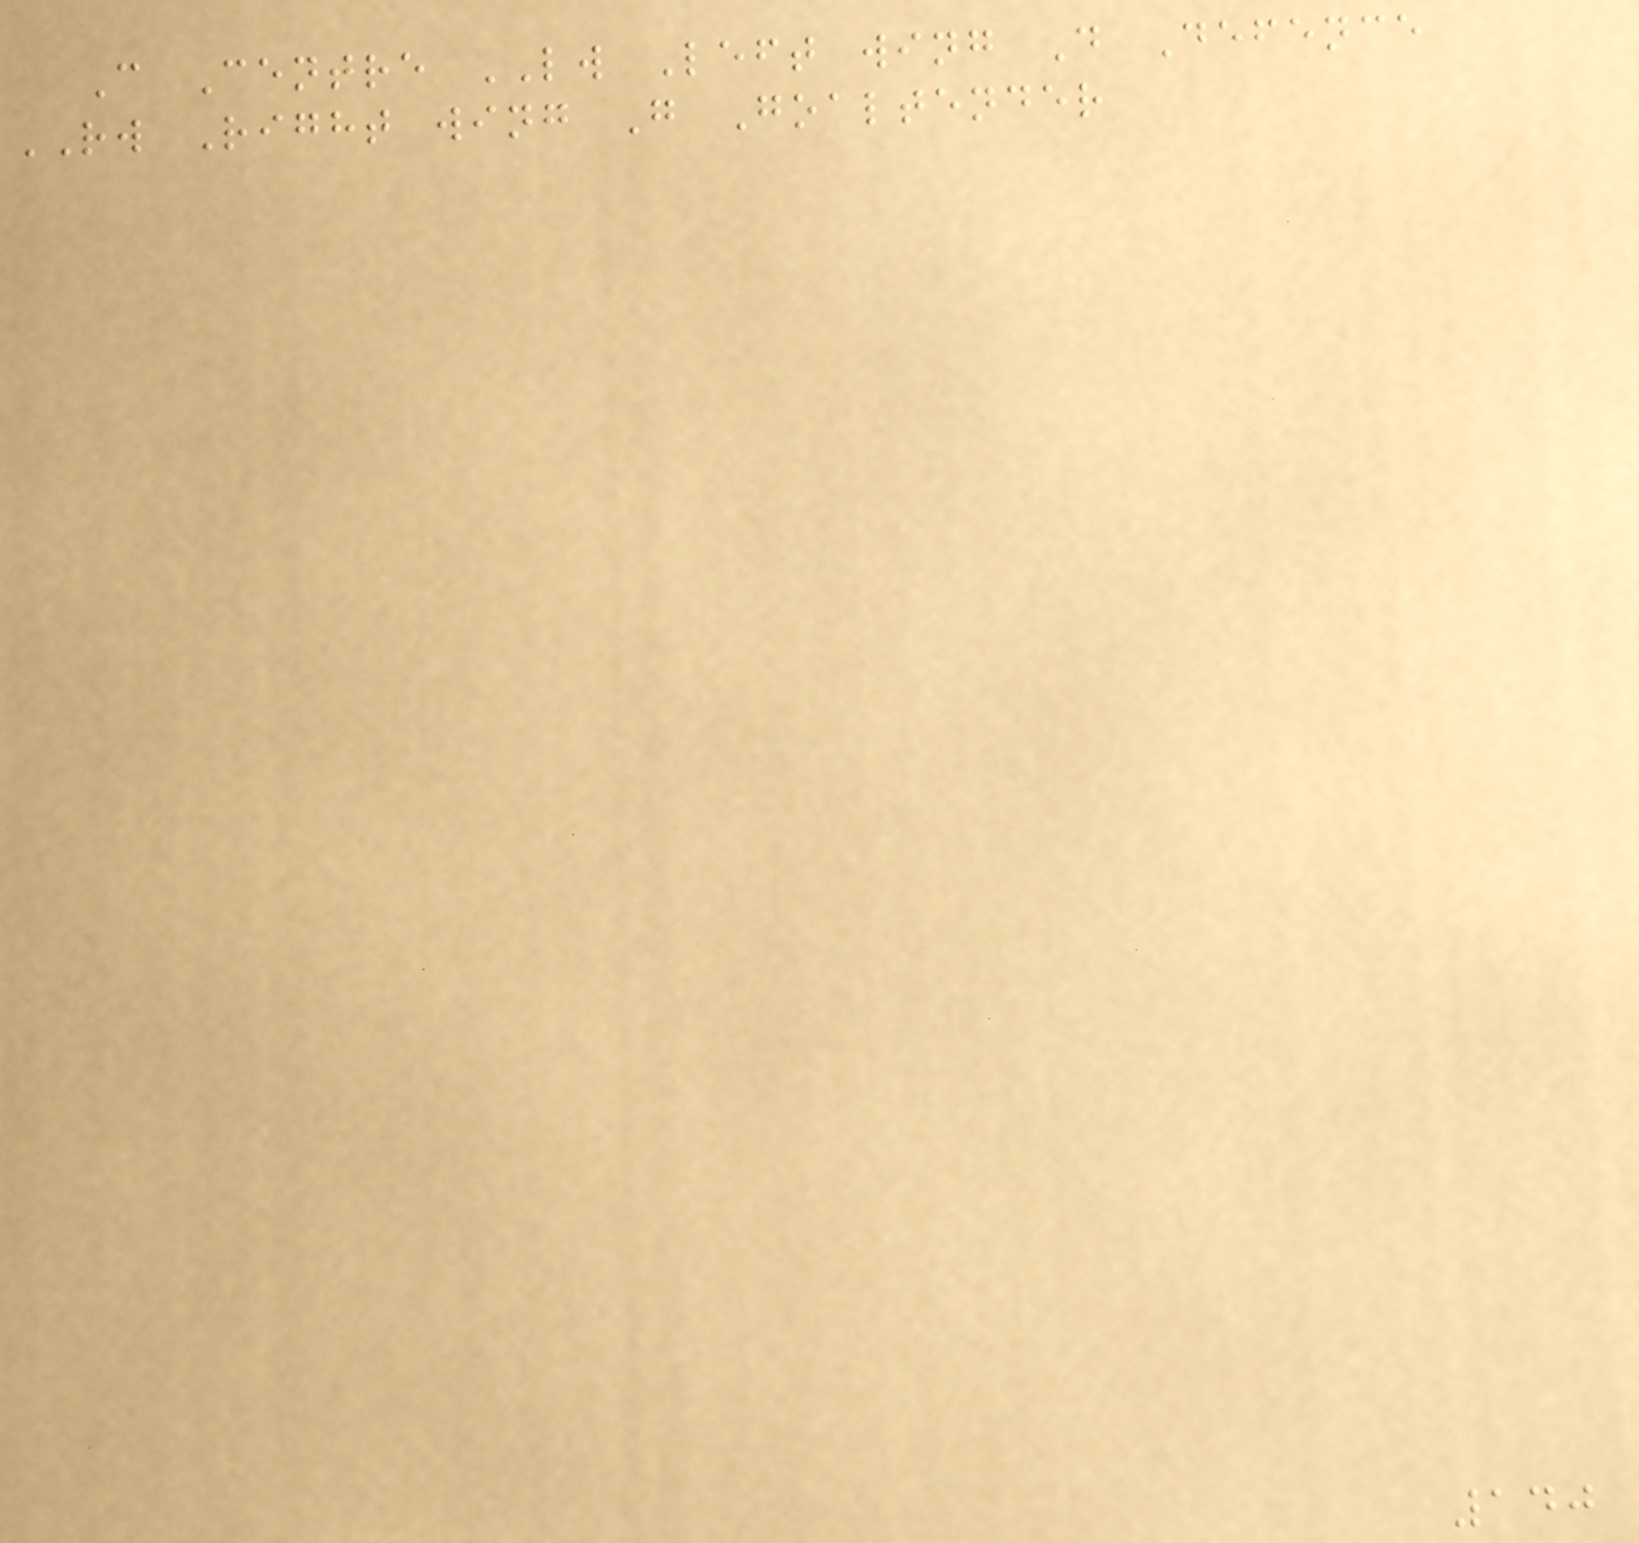C Centre LW Left wing D Defence
RW Right wing G Goaltender
140
